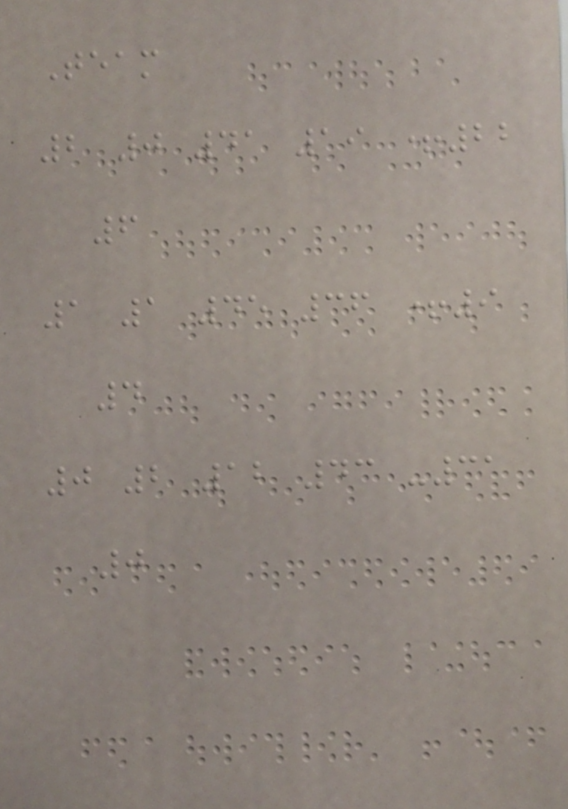Team
2 0 41 19 +22
6
1 1 45 36 +9
4
0 2 12 43 -31
0
